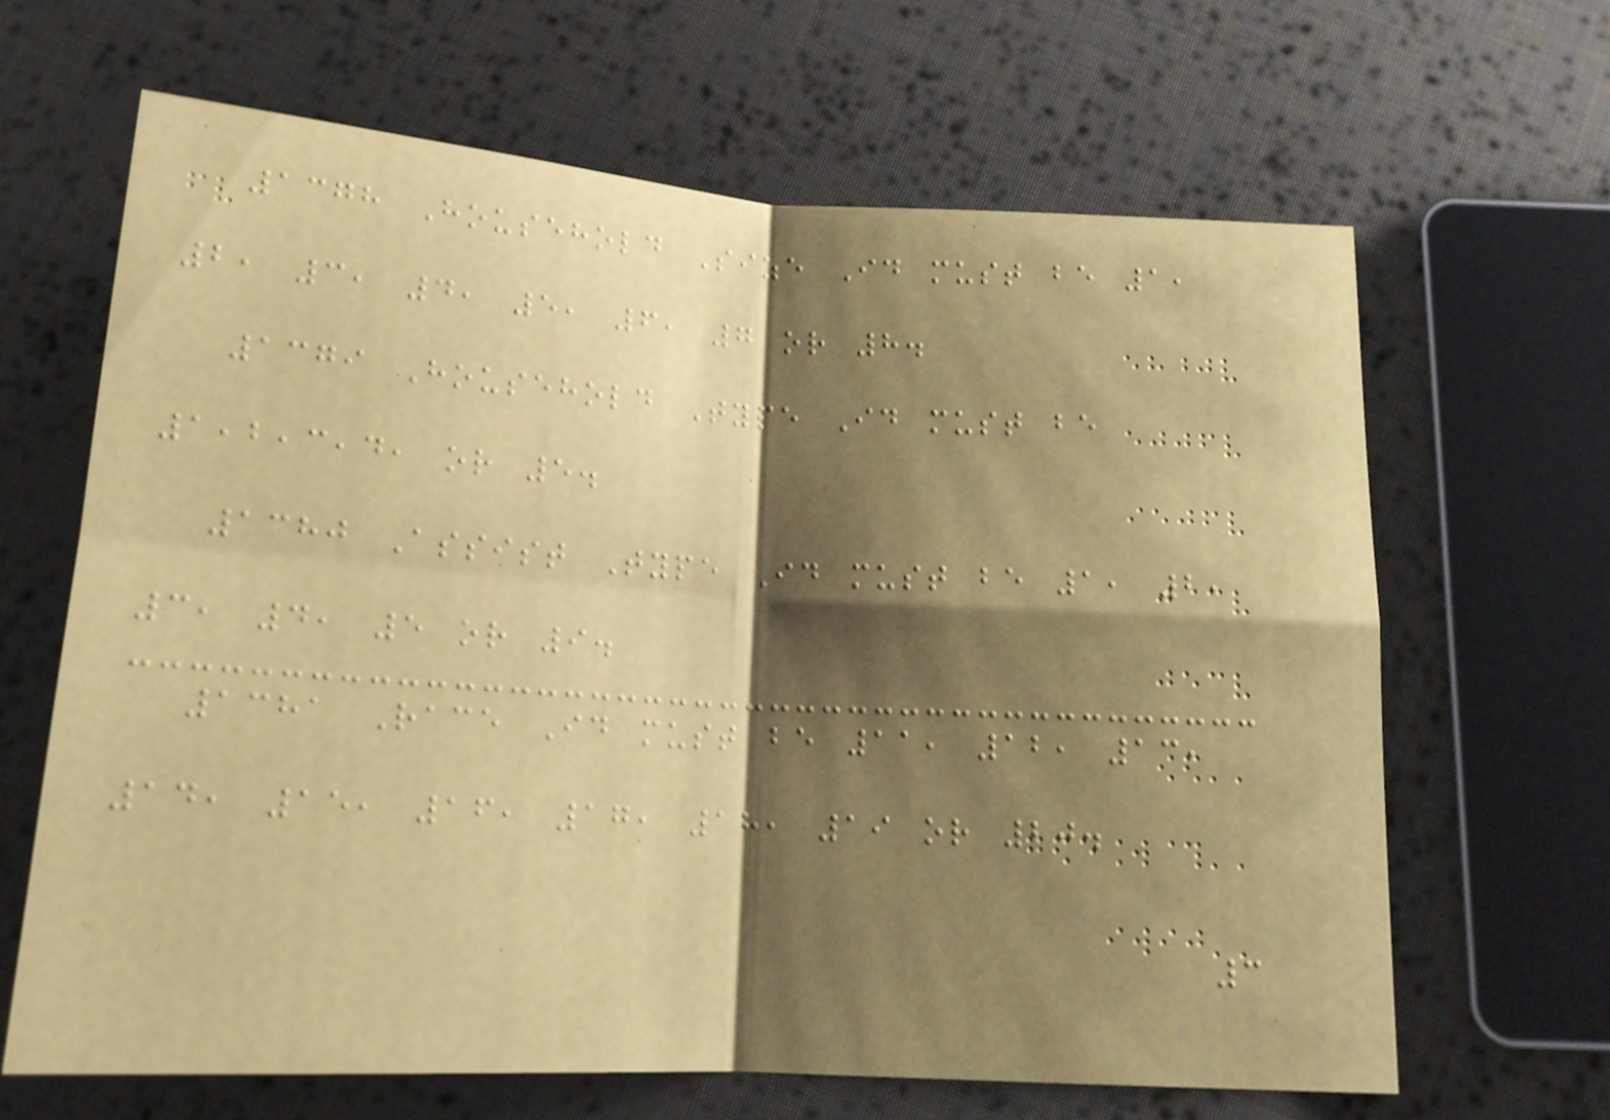1378 Household Size Id must be 1,
2, 3, 4, 5, 6, 7 or 8.
1379 Household Type Id must be
1,2,3,4, or 5.
1380 Assist Type Id must be 1, 2,
3, 4, 5 or 9.
1381 Race Id must be 11, 12, 13,
14, 15, 16, 17, 18, 19 or 20.
3
